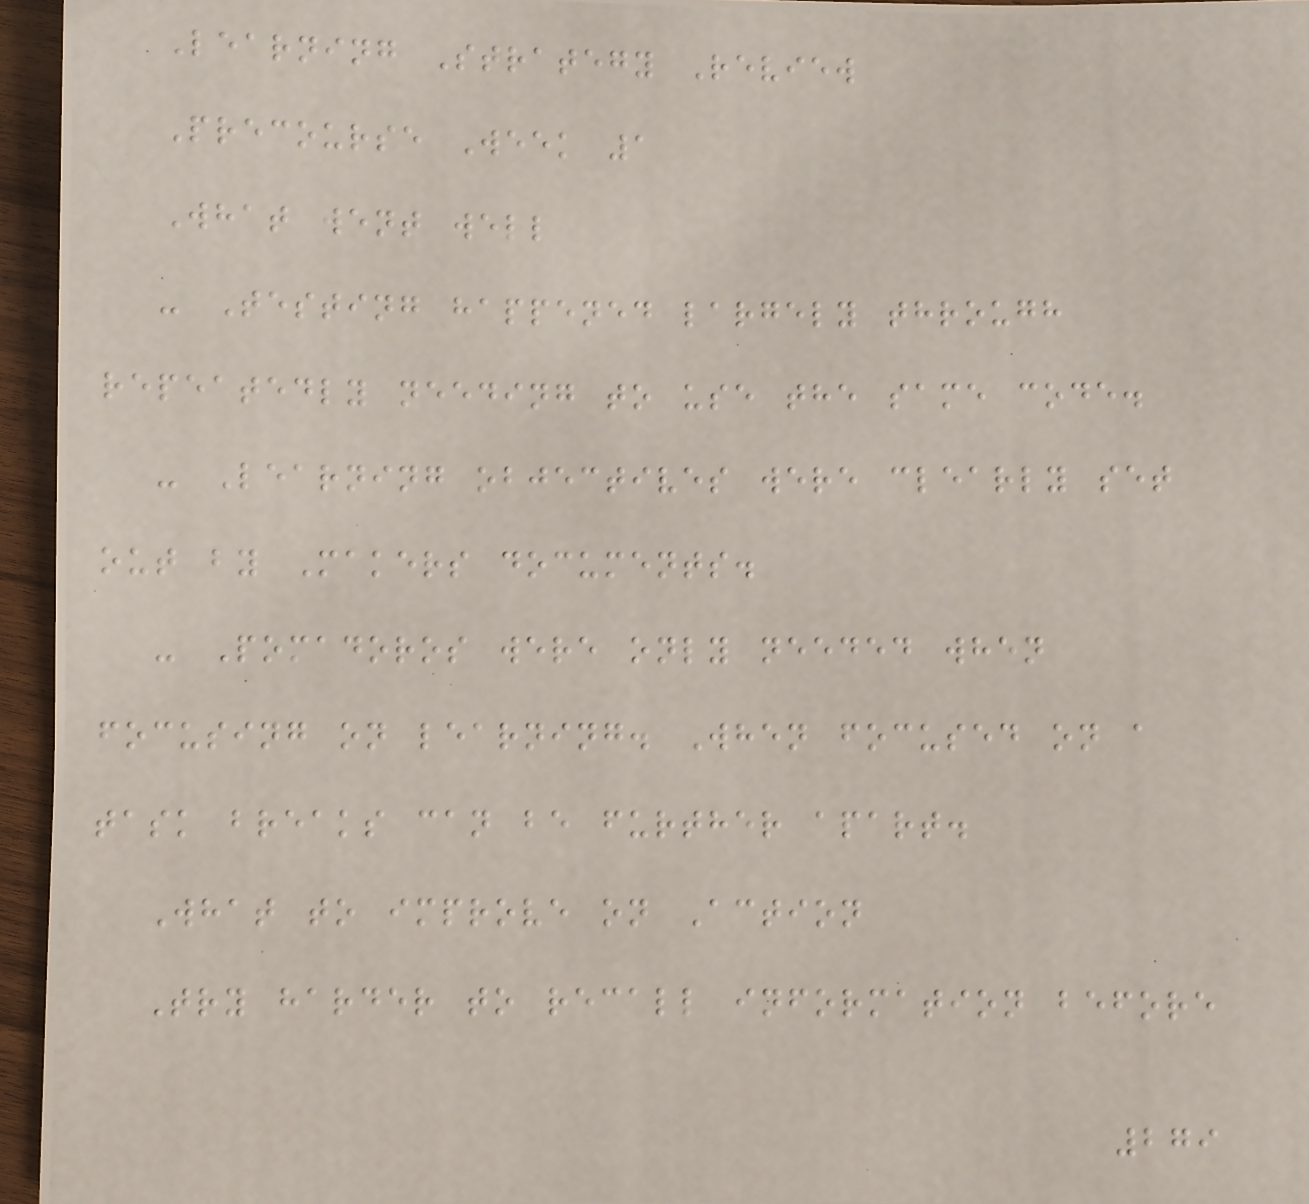Learning Strategy Review
Precourse Week 1
What went well
- Testing happened largely through
repeatedly needing to use the same code.
- Learning objectives were clearly set
out by Makers documents.
- Pomadoros were only needed when
focusing on learning. When focused on a
task breaks can be further apart.
What to improve on Action
Try harder to recall information before
279
